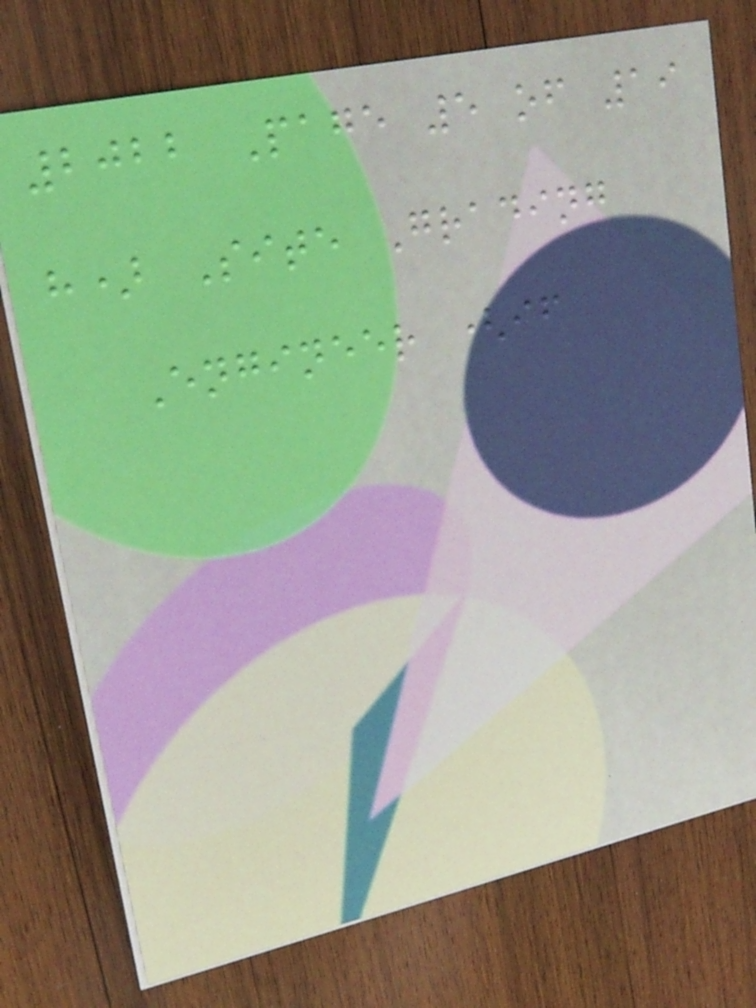2022 Page 5 of 19
h) Site Grading
Engineer (if
